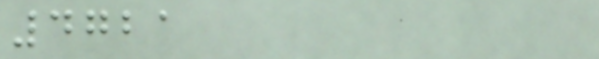4721
